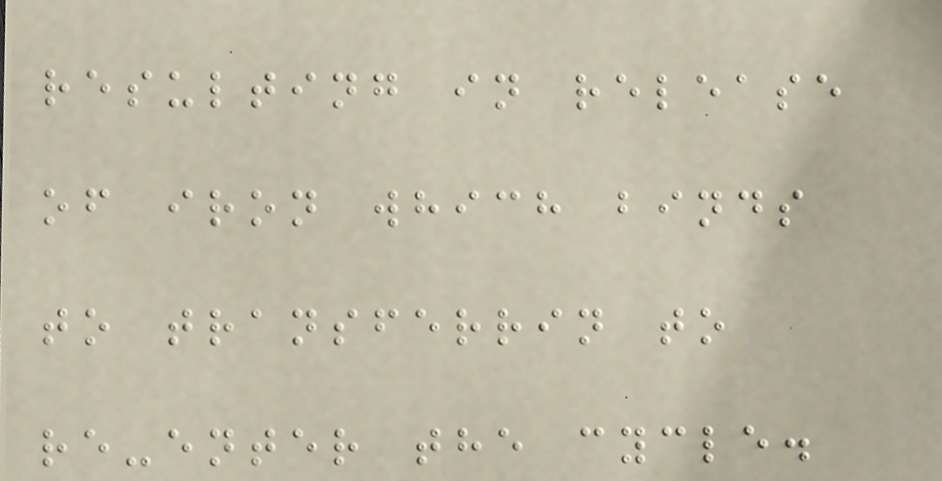resulting in release
of iron which binds
to transferrin to
re-enter the cycle.
